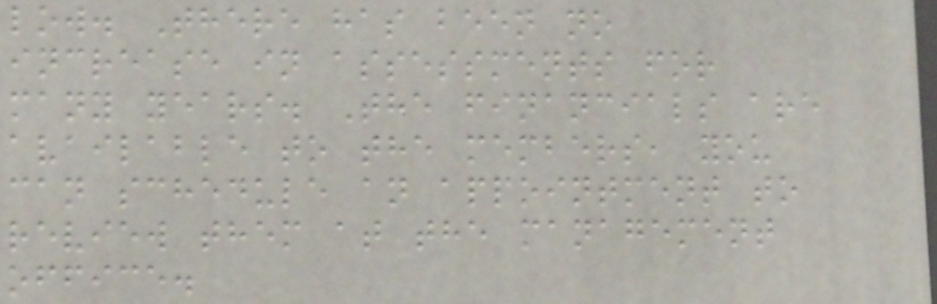low. There has been no
increase in assessments for
many years. The financials are
available to the members, you
can schedule an appointment to
review them at the management
office.
